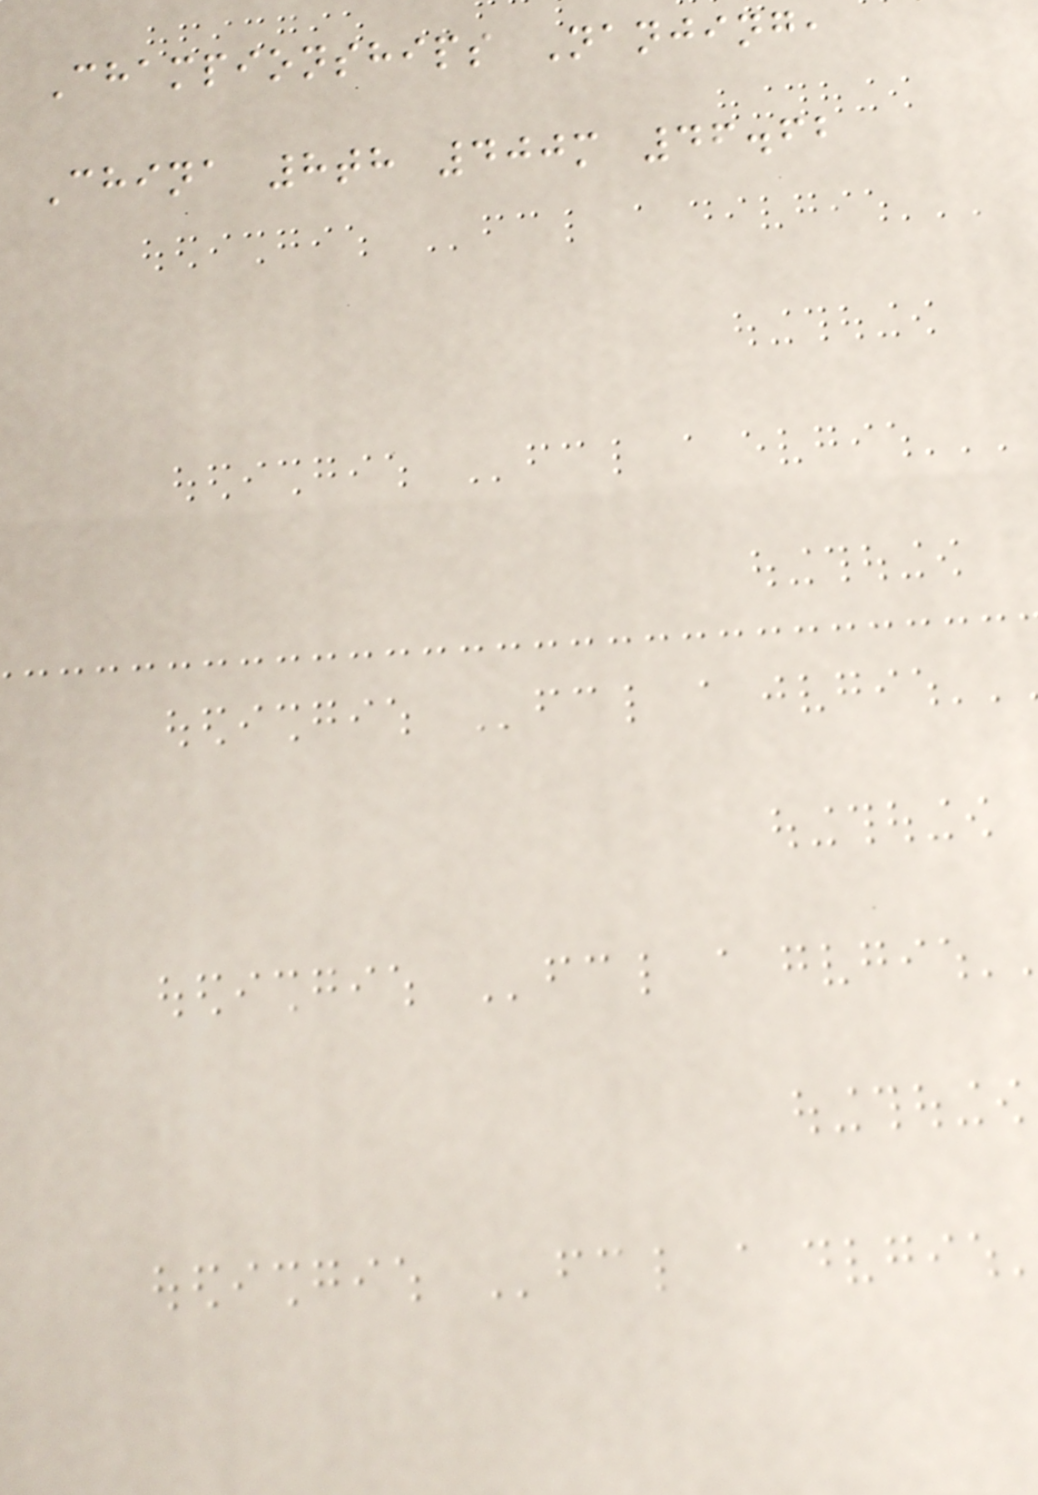Championships Nanjing,
China 8th 400m 46.62
